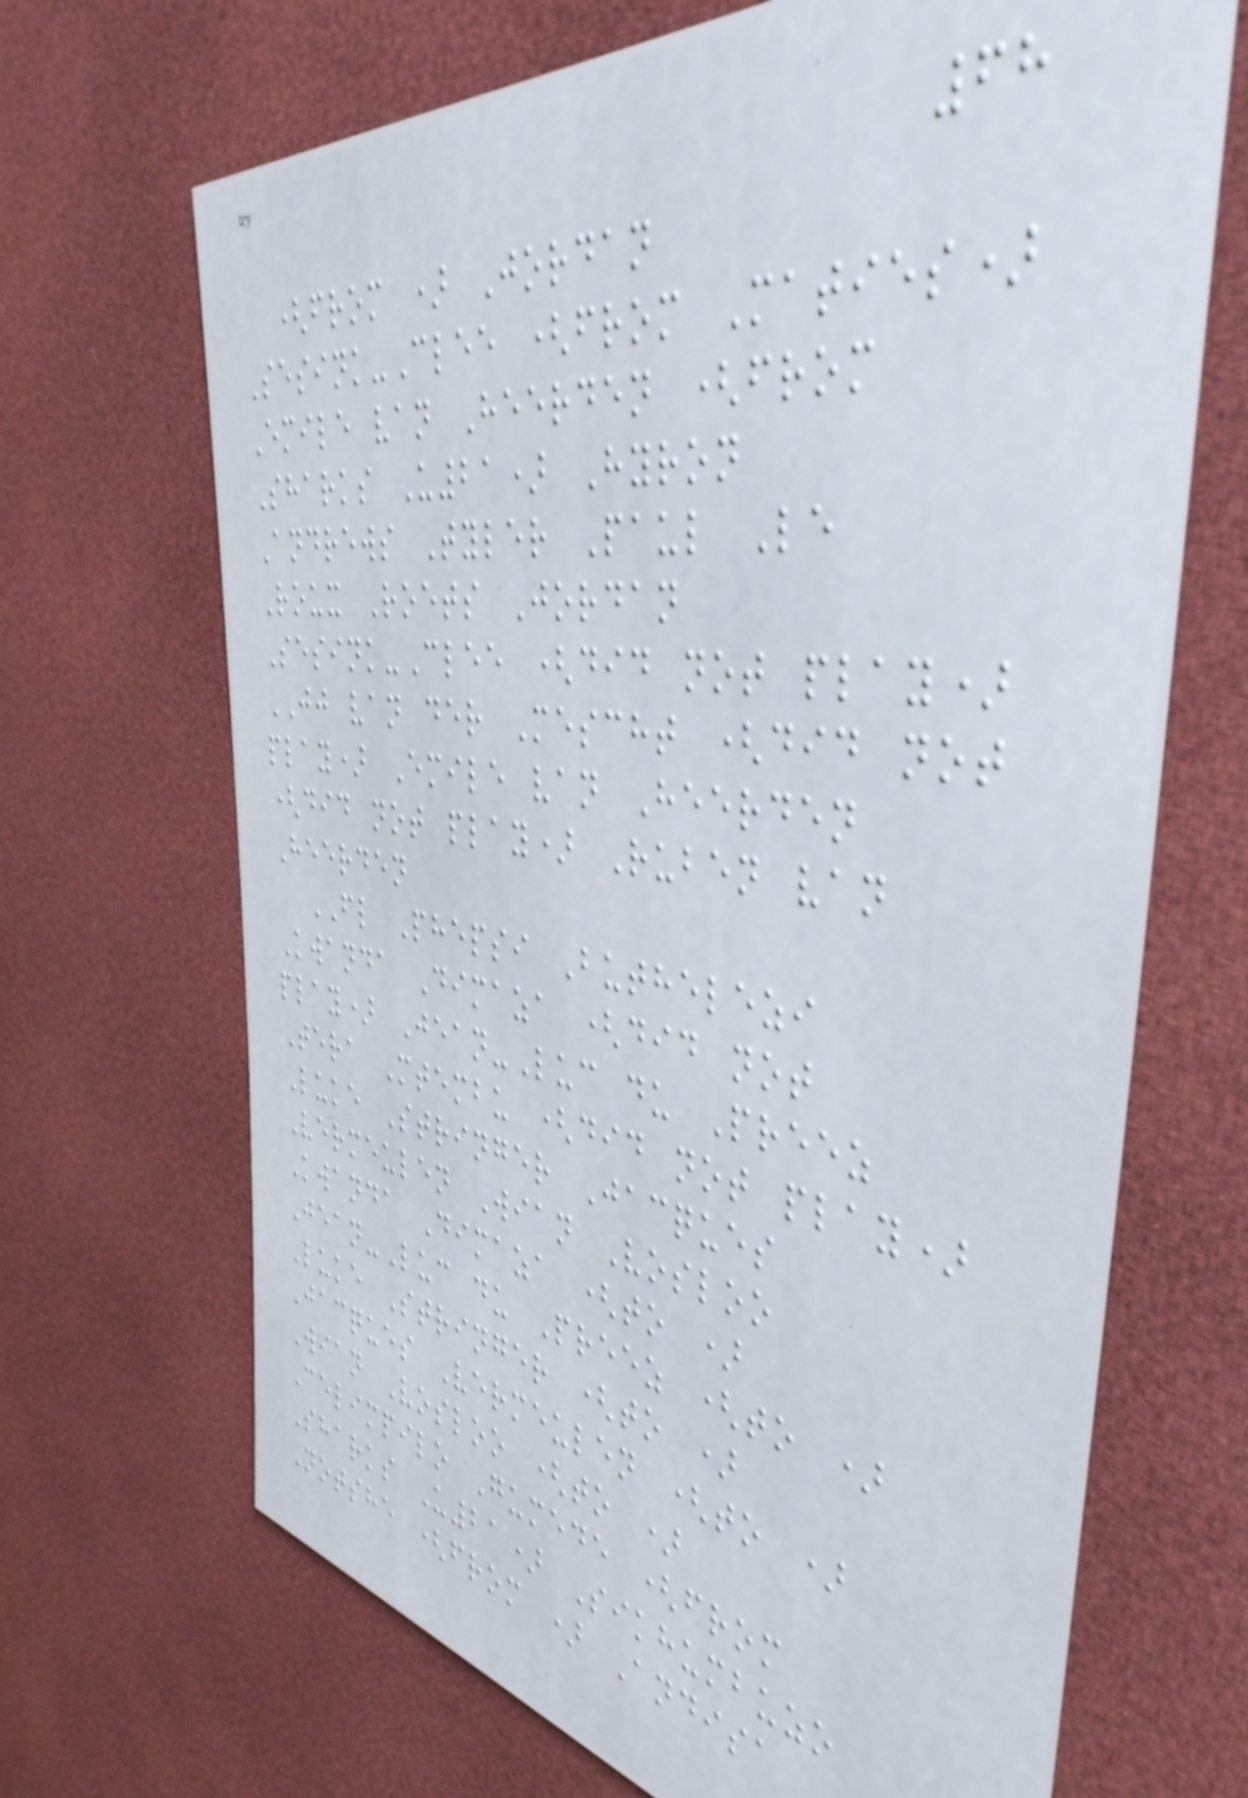68
(from ) Jordan
Sesink-Clee (from Maties)
Emile van Heerden (from
Sharks U21) Hyron
Andrews Tyler Paul Le
Roux Roets Jordan
Sesink-Clee (did not play)
JJ van der Mescht (did not
play) Emile van Heerden
(did not play) Ruben van
Heerden
FL Phepsi Buthelezi
Kwanda Dimaza (did not
play) Jean-Luc du Preez
Tera Mtembu (did not play)
Luke Stringer Jacques
Vermeulen Wian Vosloo
Kwanda Dimaza (to )
Jean-Luc du Preez (to )
Luke Stringer (to )
Jacques Vermeulen (to )
Wian Vosloo (to )
Celimpilo Gumede (from
Sharks U21) Sikhumbuzo
Notshe (from ) Andisa
